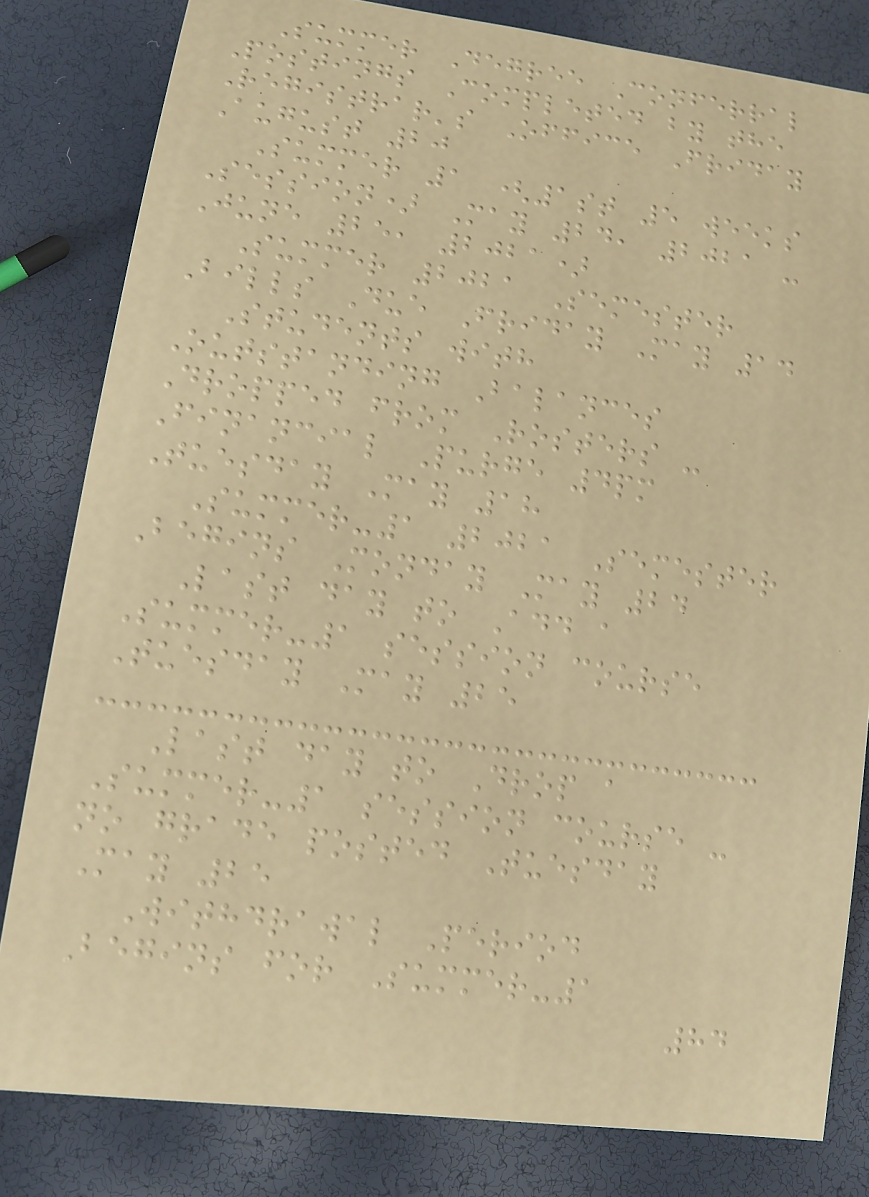Summer Degree Conferral
Postings Completed by the
Registrar's Office Friday
August 20
Summer 1 (1st 5 weeks
Session) May 24, 2021 -
June 25, 2021)
Summer 2021 Semester
Bills Due Friday May 14
Students with
Outstanding Balances
Dropped from Rosters -
Financial Purge 4pm
Tuesday May 18
Summer-1 2021 Semester
Begins Monday May 24
Last day to Add a
Summer-1 session course
Tuesday May 25
Last day to Drop a
Summer-1 session course -
no grade posted Tuesday
May 25
Withdrawal Period
Begins for Summer-1
84
